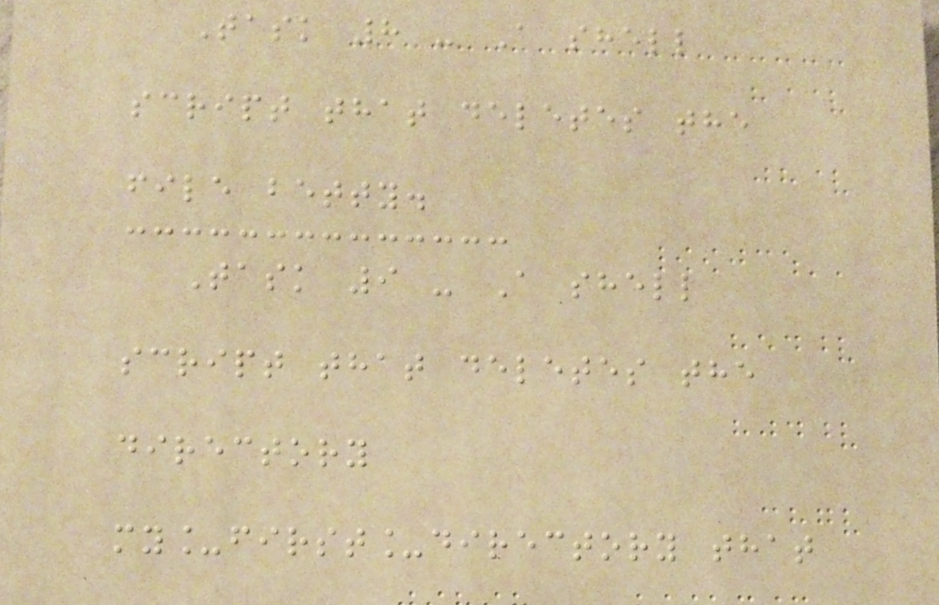Task 8 - A shell
script that deletes the
file betty.
Task 9 - A shell
script that deletes the
directory
my_first_directory that
